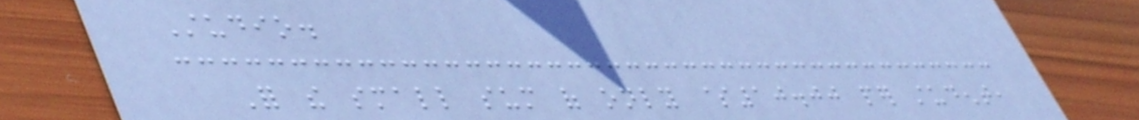Studio.
For the small sum of only $10.00 per student,
